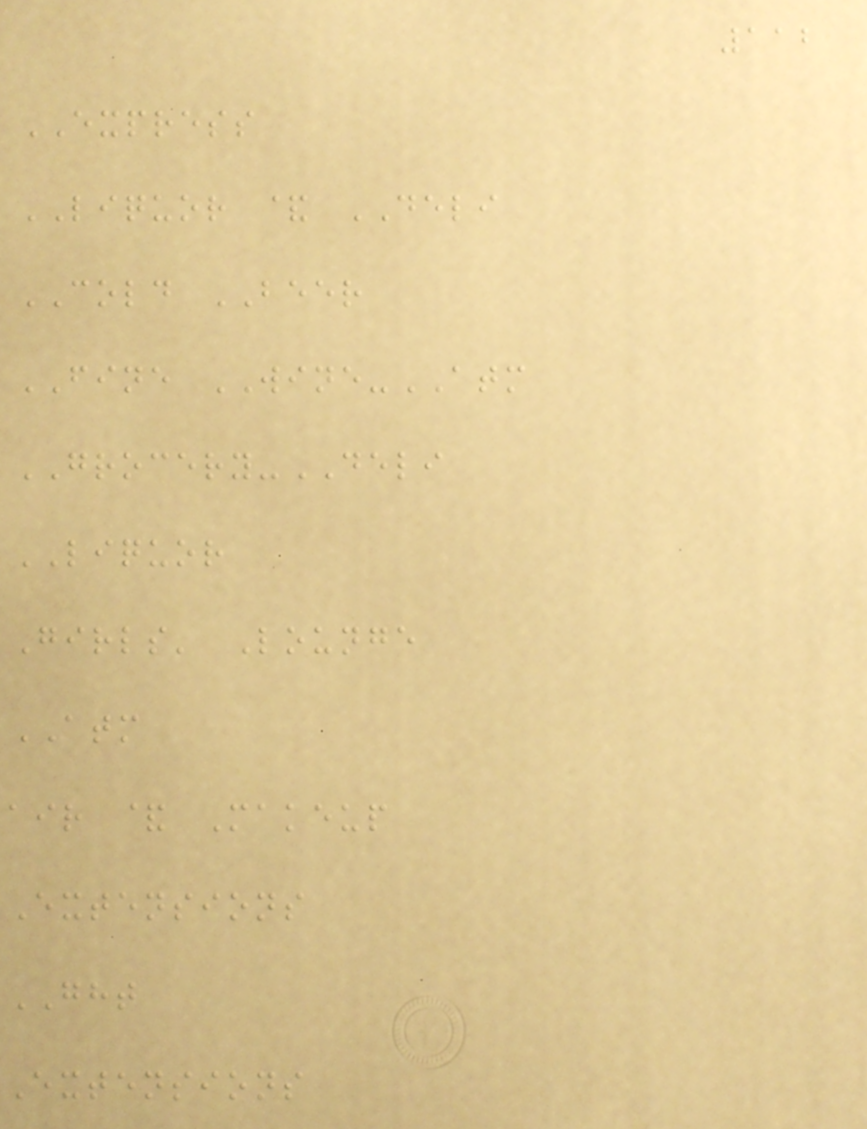112
EXPRESS
LIQUOR & DELI
COLD BEER
FINE WINE-ATM
GROCERY-DELI
LIQUOR
Girls' Lounge
ATM
air & Makeup
Extensions
GHT
Extensions
